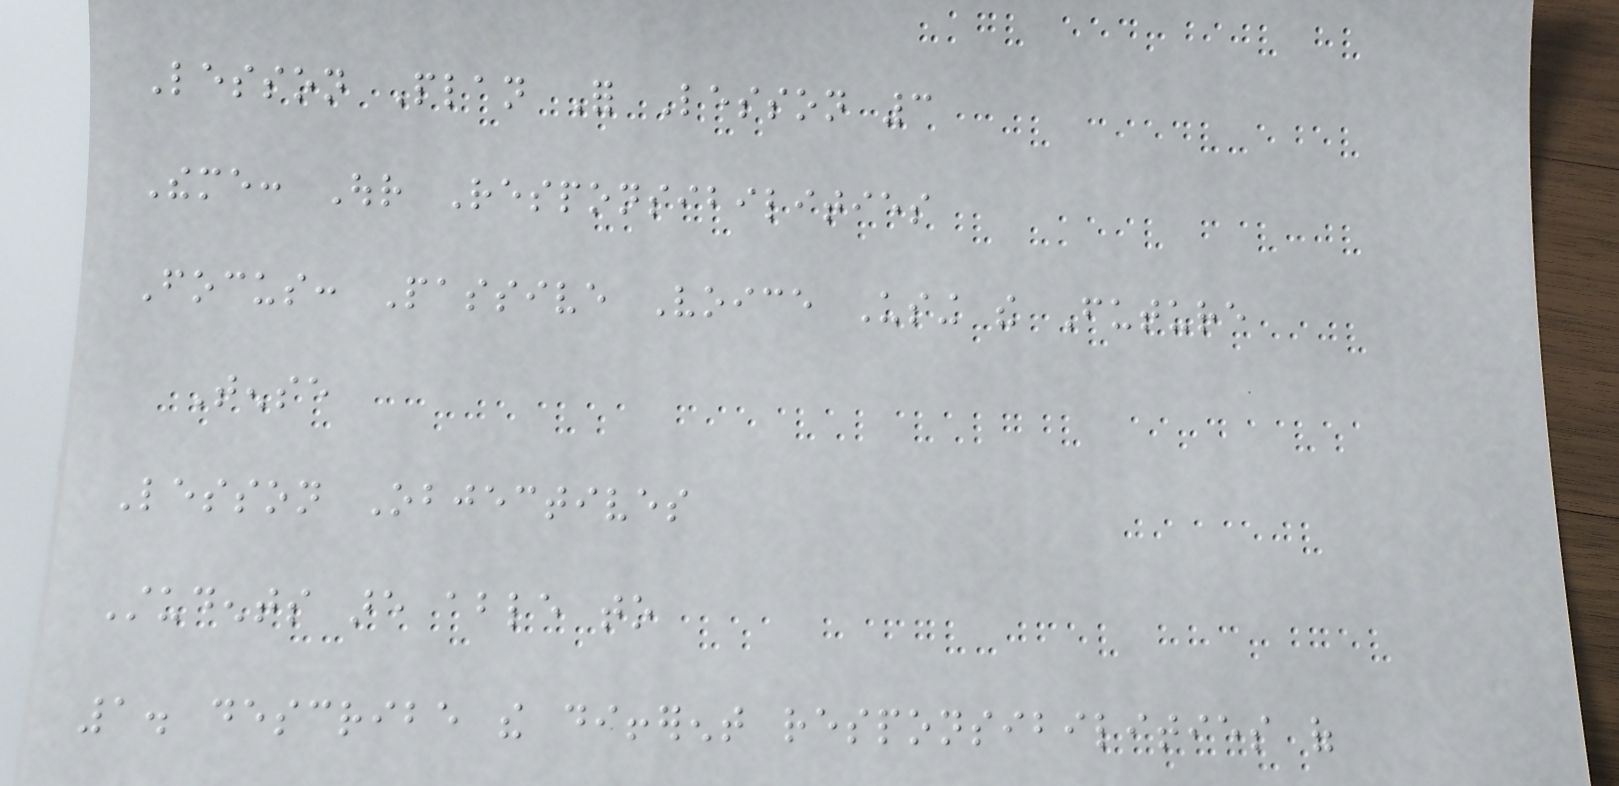Lesson Plan For Lesson 3
Theme: Our Responsibilities
Focus: Passive Voice Using the Future
Tense
Lesson Objectives
Students are able to
1. describe the different responsibilities of
